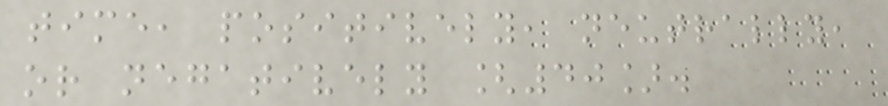time, positively, neutrally,
or negatively [40].
